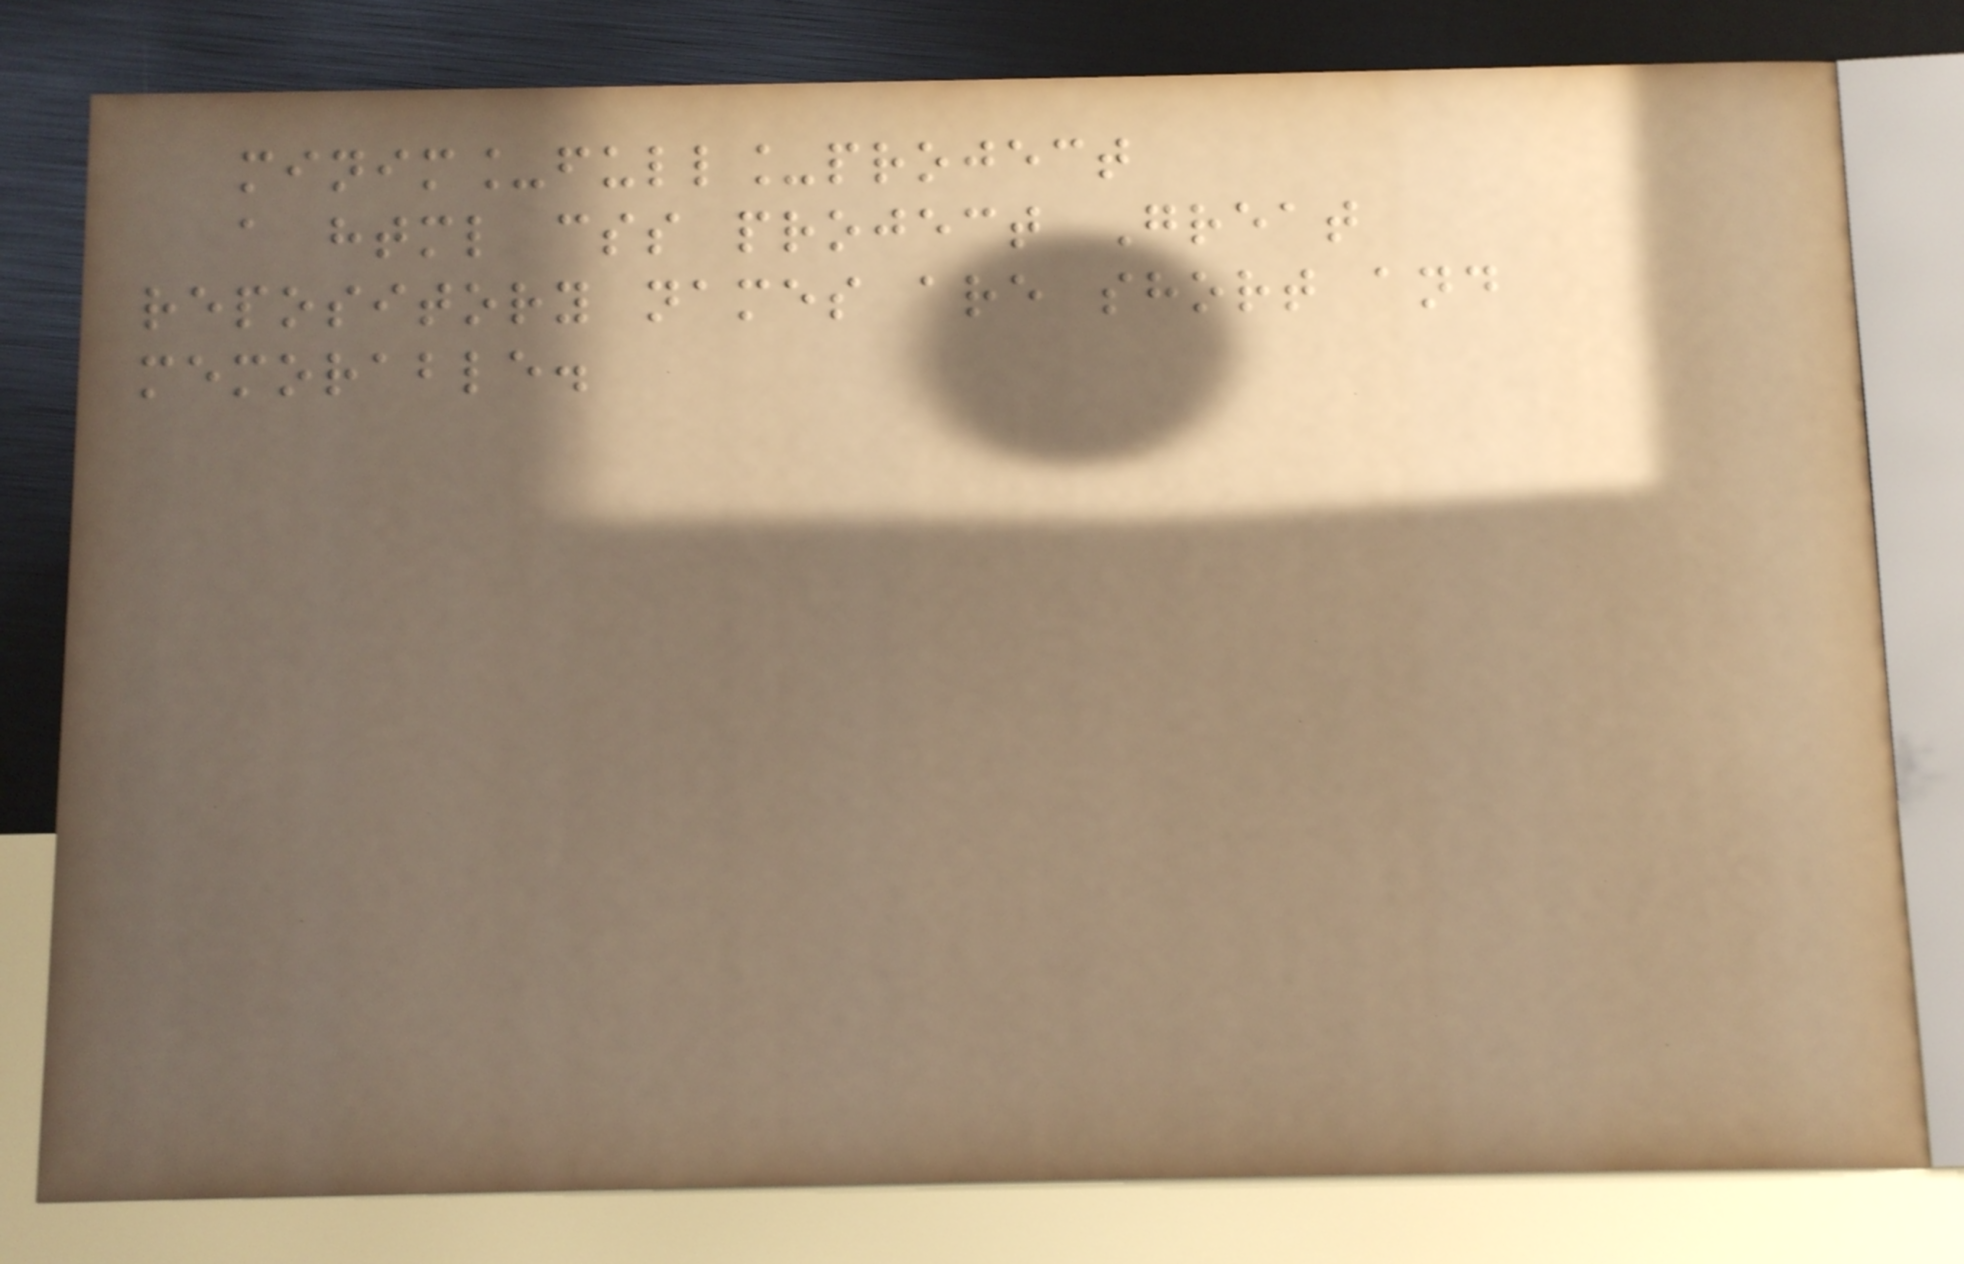minim_full_project
a html css project Great
repository names are short and
memorable.
